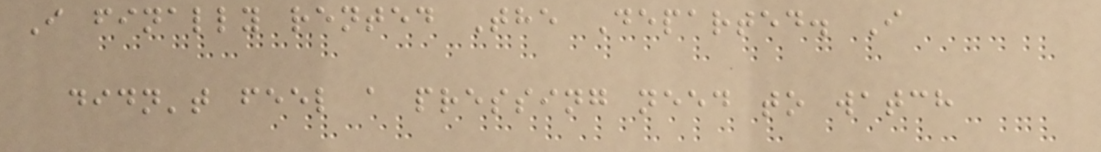I finally rented The Departed. I
didn't feel a pressing need to watch
